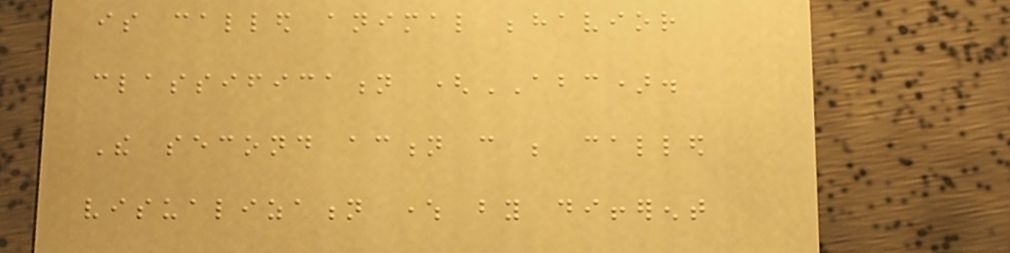is called animal behavior
classification (ABC).
The second action can be called
visualization where by different
